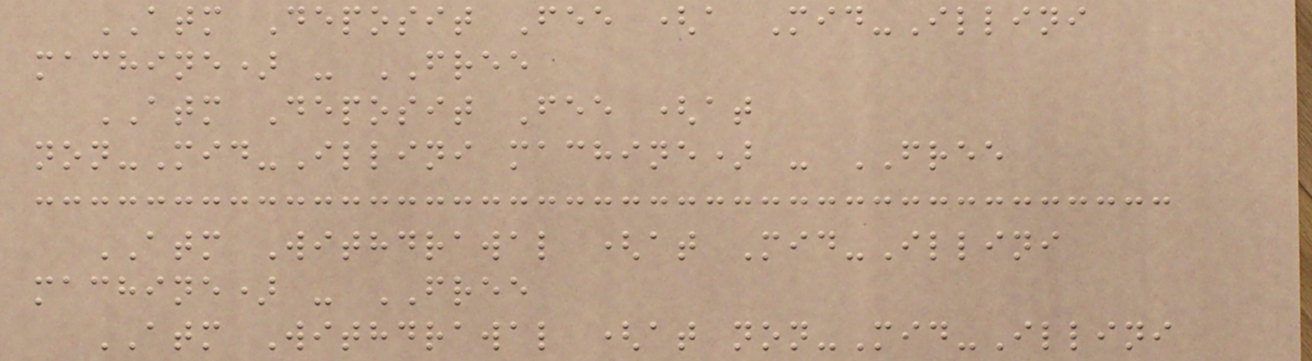ATM Deposit Fee (a Mid-Illini
machine) - FREE
ATM Deposit Fee (at
non-Mid-Illini machine) - FREE
ATM Withdrawal (at Mid-Illini
machine) - FREE
ATM Withdrawal (at non-Mid-Illini
